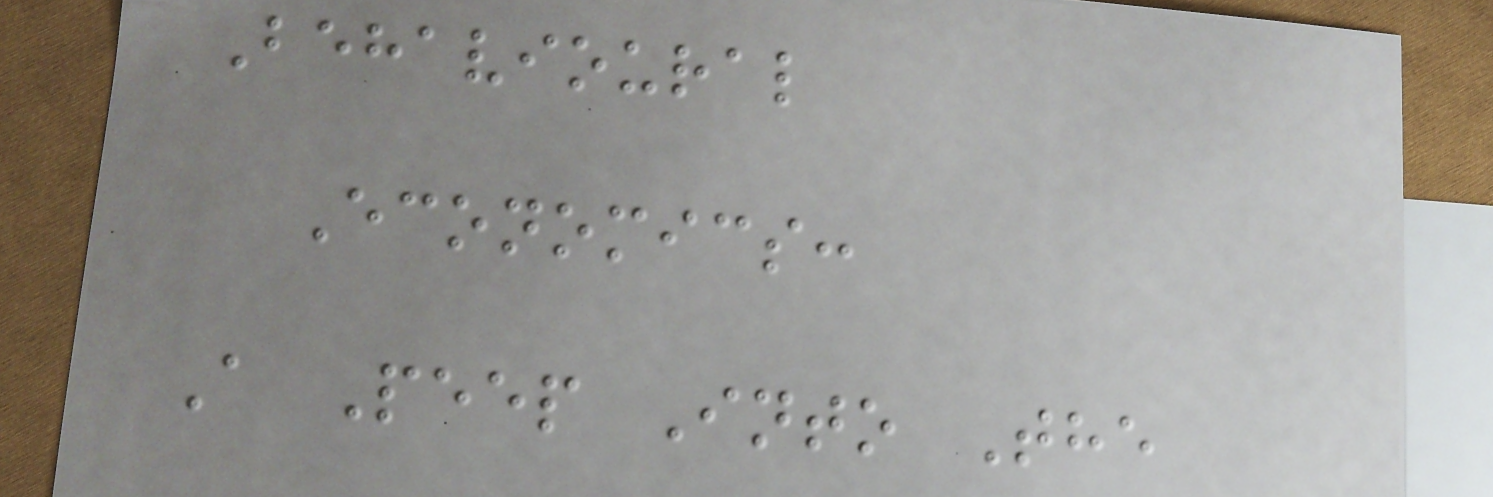Behavioural
Economics:
A Peep Into The
